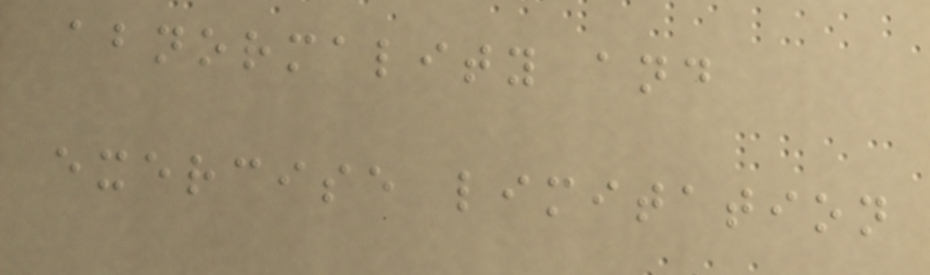abnormality and
exercise limitation
